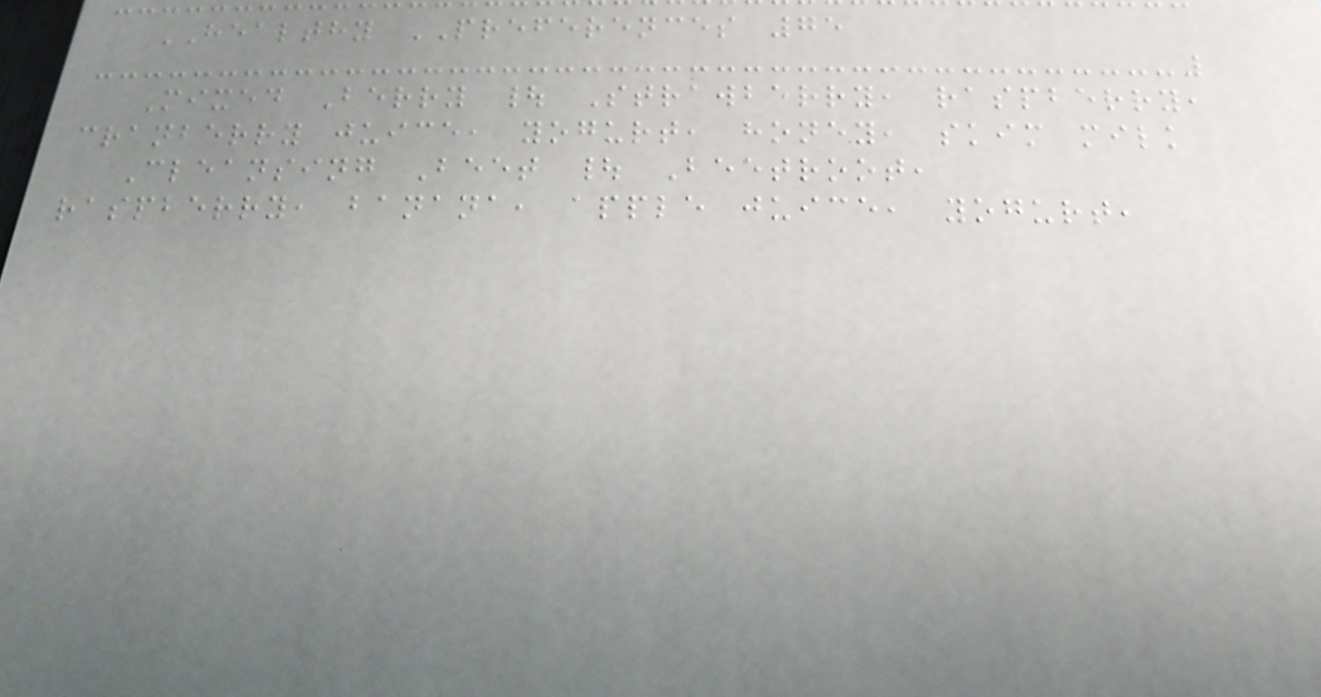HEALTHY PREFERENCES 75
Mixed Berry | Strawberry, raspberry,
cranberry juice, yogurt, honey, skim milk
Cleansing Beet | Beetroot,
raspberry, banana, apple juice, yogurt,
